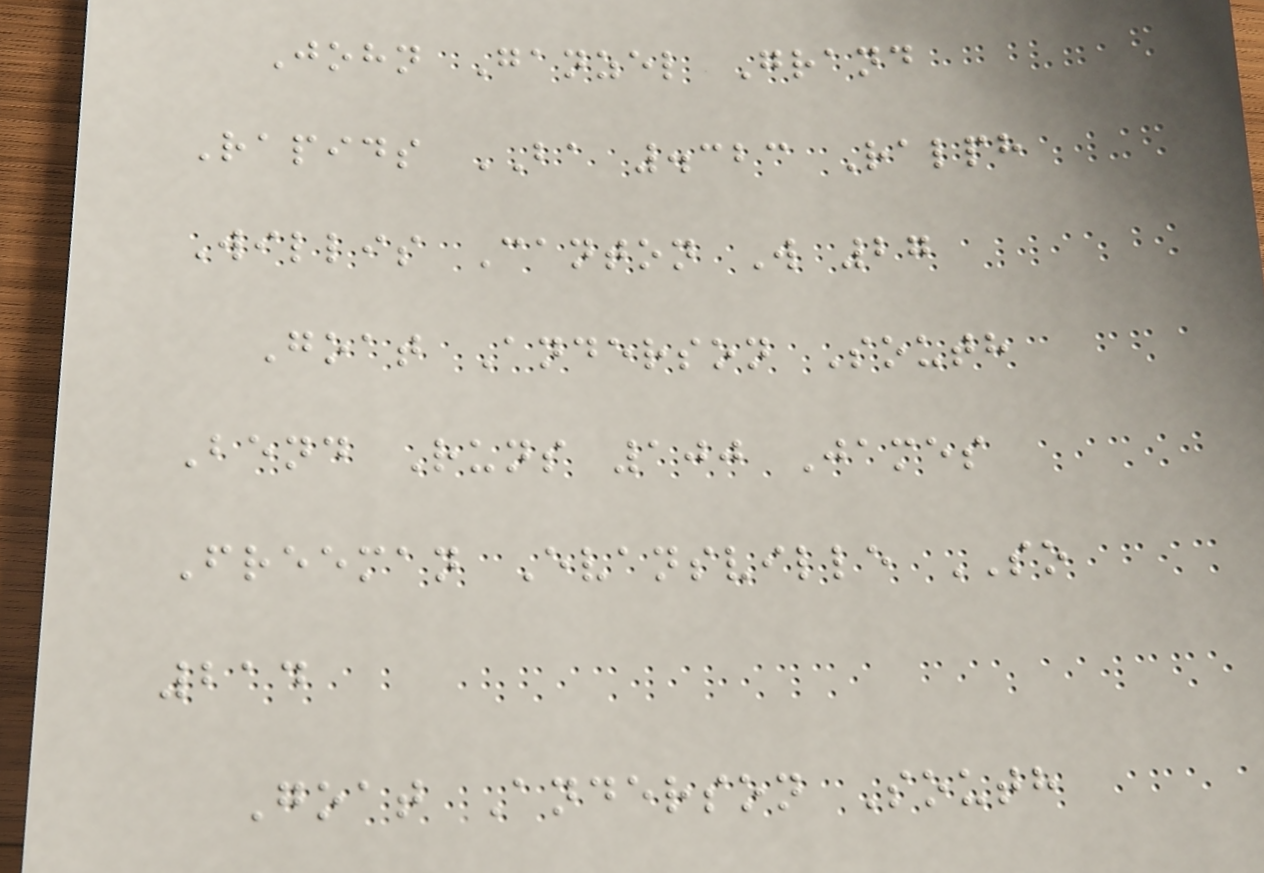John Ganzel Grand
Rapids BA .323 Ralph
Willis Canton W 27
Goat Anderson South
Bend Runs 100 James
Freeman Evansville SO
214
Goat Anderson South
